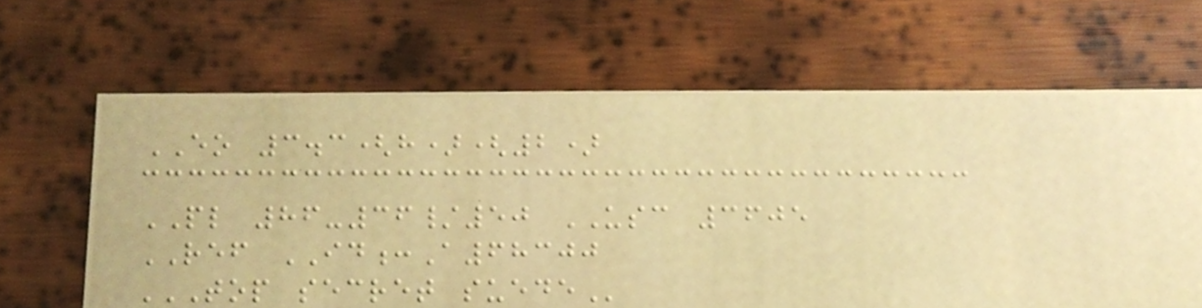EO 3.3(h)(2)
PL 86-36/50 USC 3605
REF ID:A68300
TOP SECRET SUEDE
